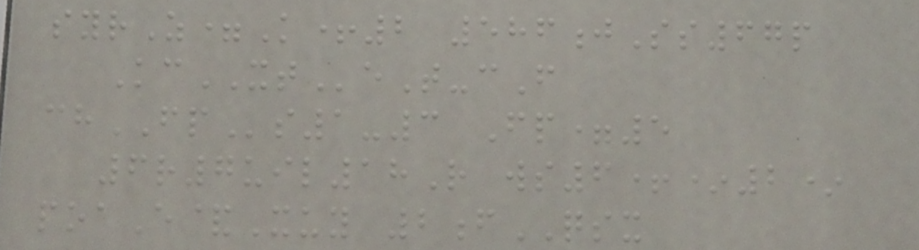syrZ=K+2 586jSs67p
KcXTeT-cF
chFPs1-3 Fp=5
6r7uil18R ws6+*2*
poaE&Xuy 2fQSX
